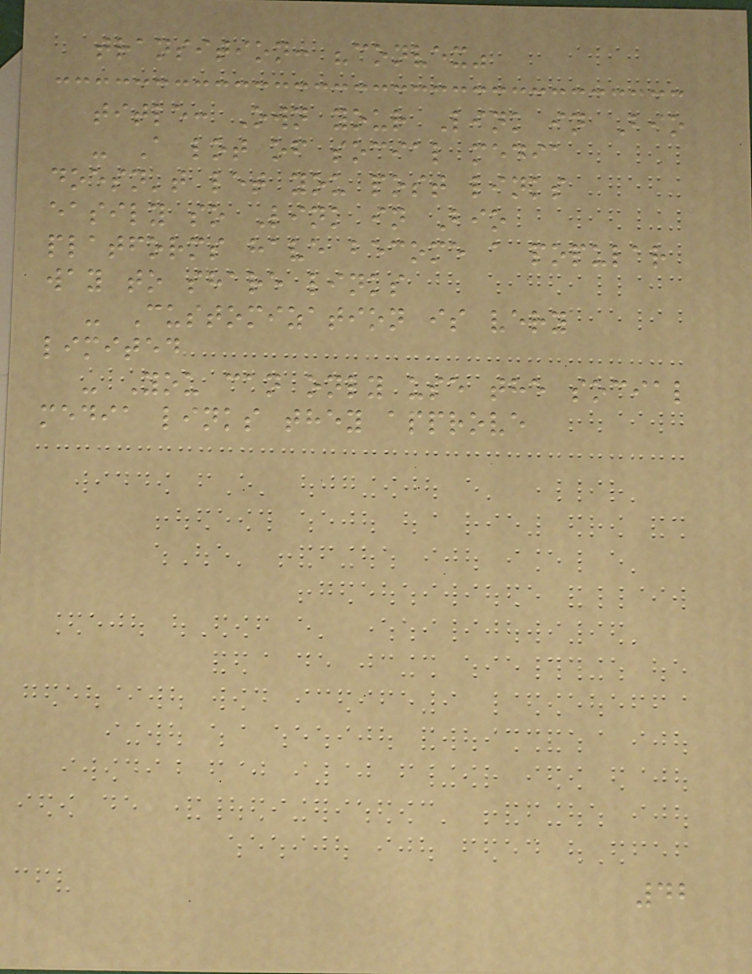transition: "convex"
title: Own your Link in Bio
- A lot of social media
doesn't let you post links
easily so Link in Bio
platforms have become a popular
way to share links
- Customization is very
limited
- You can only use the social
media links they approve
42
